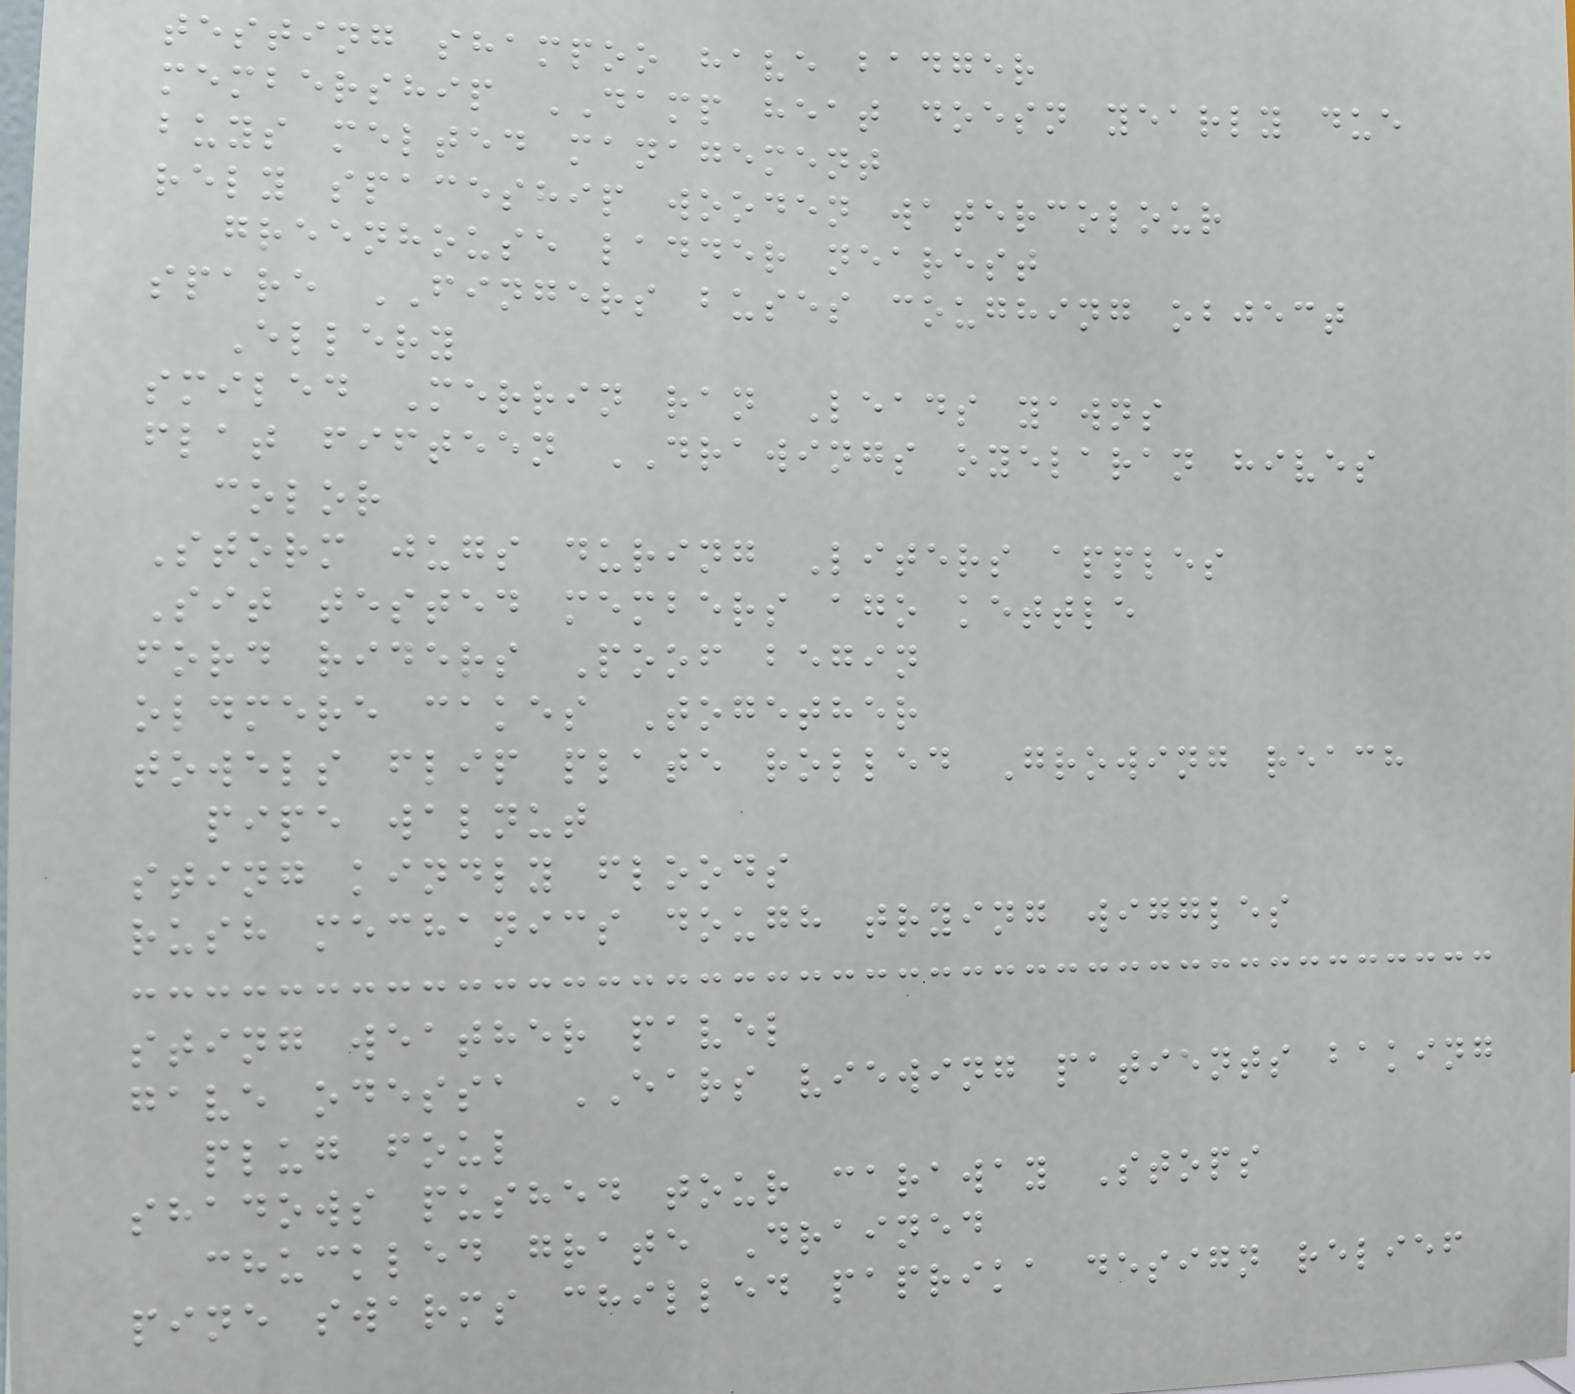testing shampoo have badger
membership DAMP heat doesn yearly due
buys melted management
rely spaceship wooden watercolour
greenhouse ladder nearest
spare FINGERS buses coughing object
Ellery
smiled Merrin ran Leads yawns
flat fifteen DRAWINGS oyelaran hives
color
Storm jugs during Liters apples
Sit tested members ago kettle
ford riders Poof begin
oldmere cakes Together
towels flip plate rolled Growing reach
pipe walnut
sting kindly floods
rush mechanics dough trying wiggles
sting weather pavel
gave odessa EARS viewing patients baking
plug foul
shadows pushed tour caraway Stops
chuckled grate Drained
pine swarms chilled paprika design relief
